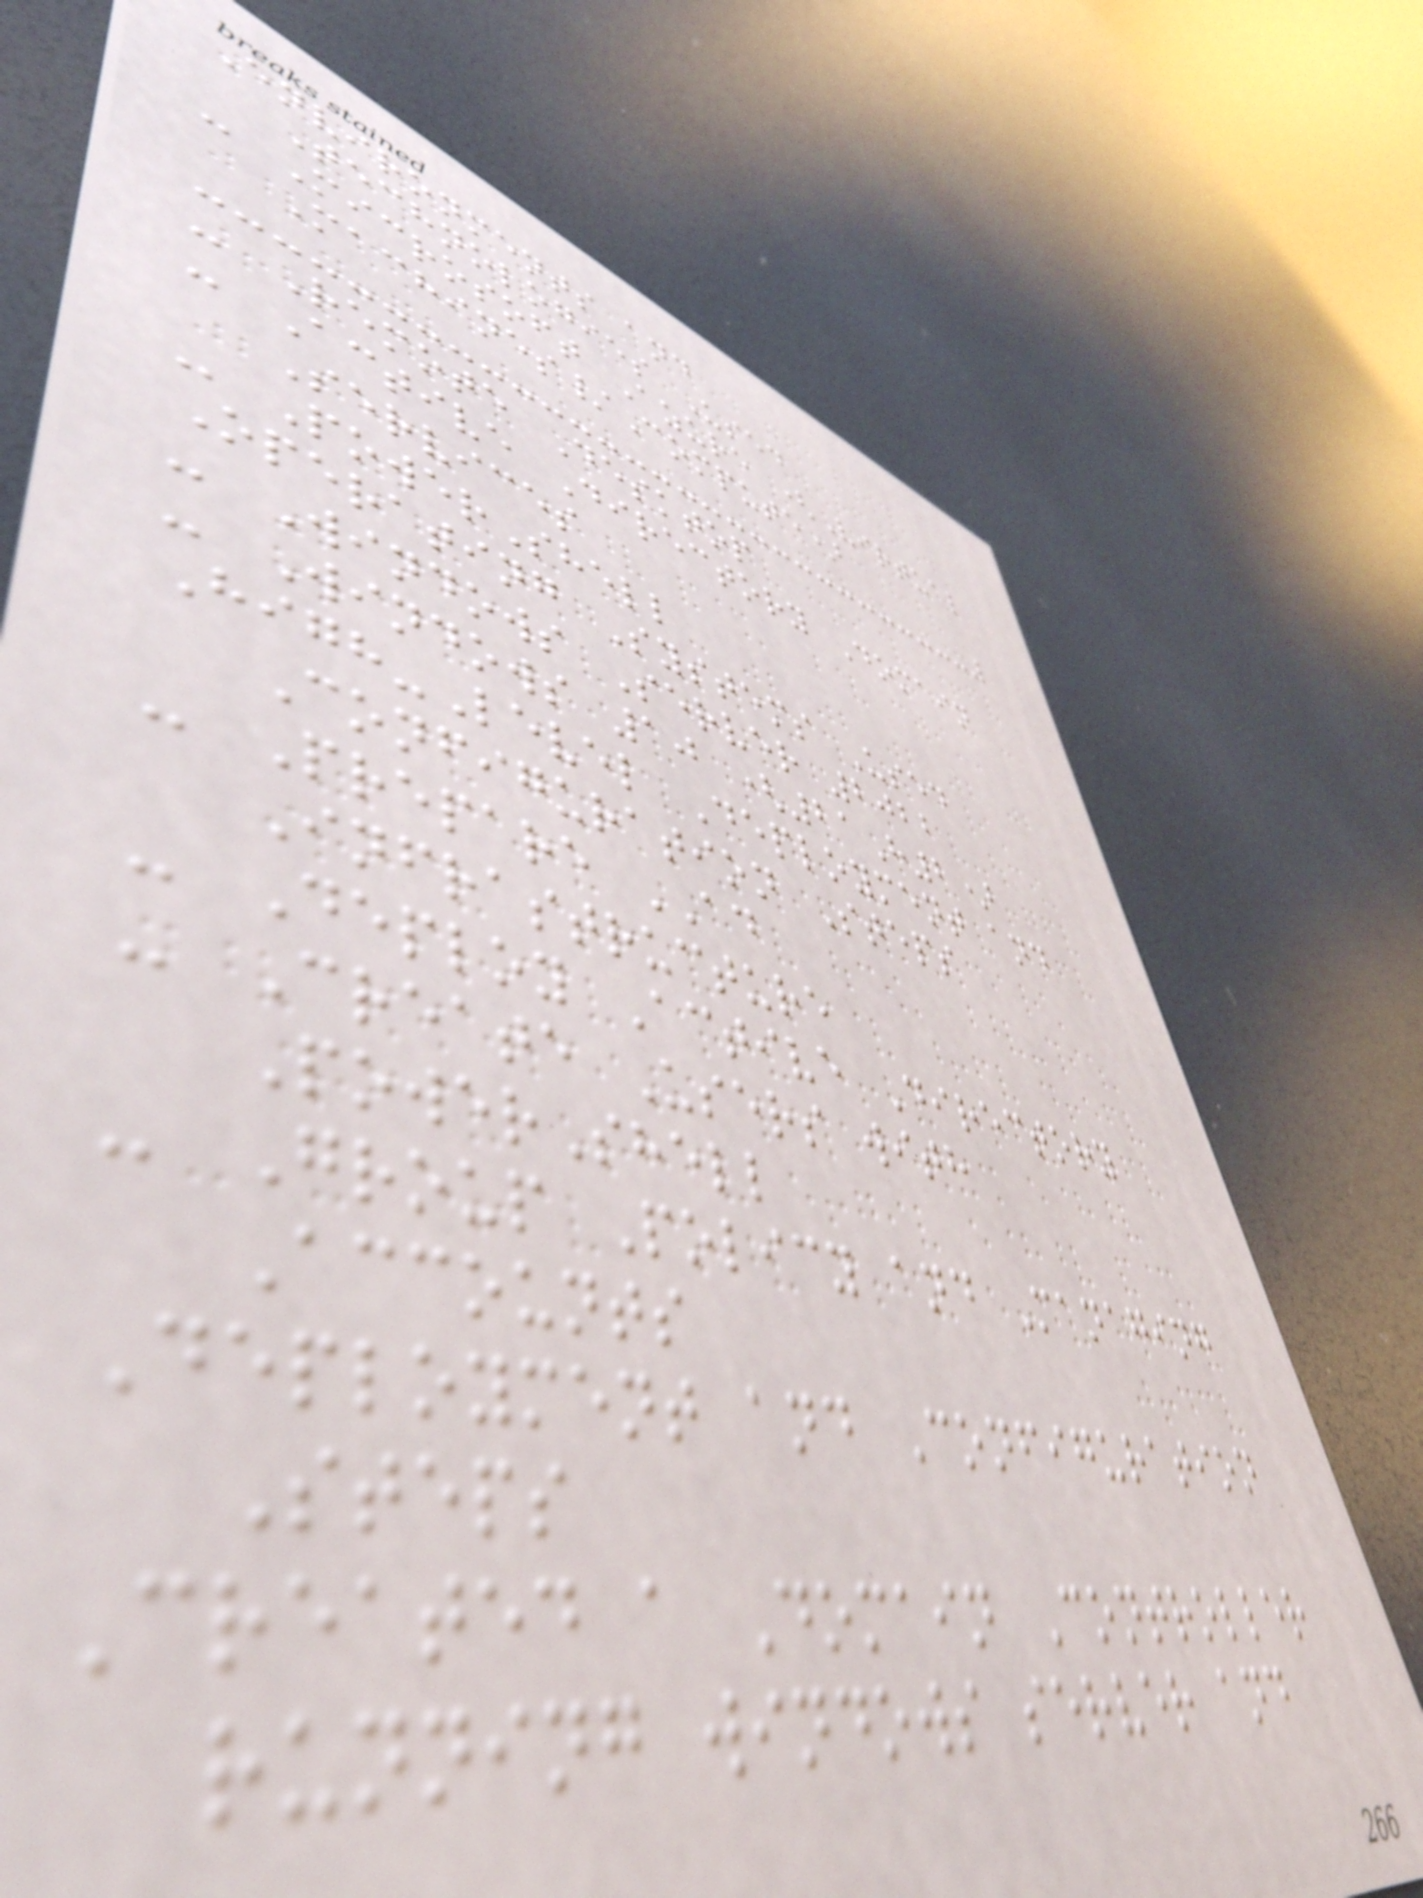Environments and
Technologies Used
- Microsoft Azure (Virtual
Machines/Compute)
- Remote Desktop
- Active Directory Domain
Services
- PowerShell
Operating Systems Used
- Windows Server 2022
- Windows 10 (21H2)
High-Level Deployment and
Configuration Steps
- Prepare AD
Infrastructure
- Deploy Active Directory
- Create Users with
PowerShell
- Group Policy and Managing
Accounts
Deployment and Configuration
Steps
Created a Domain Controller
running windows server and
